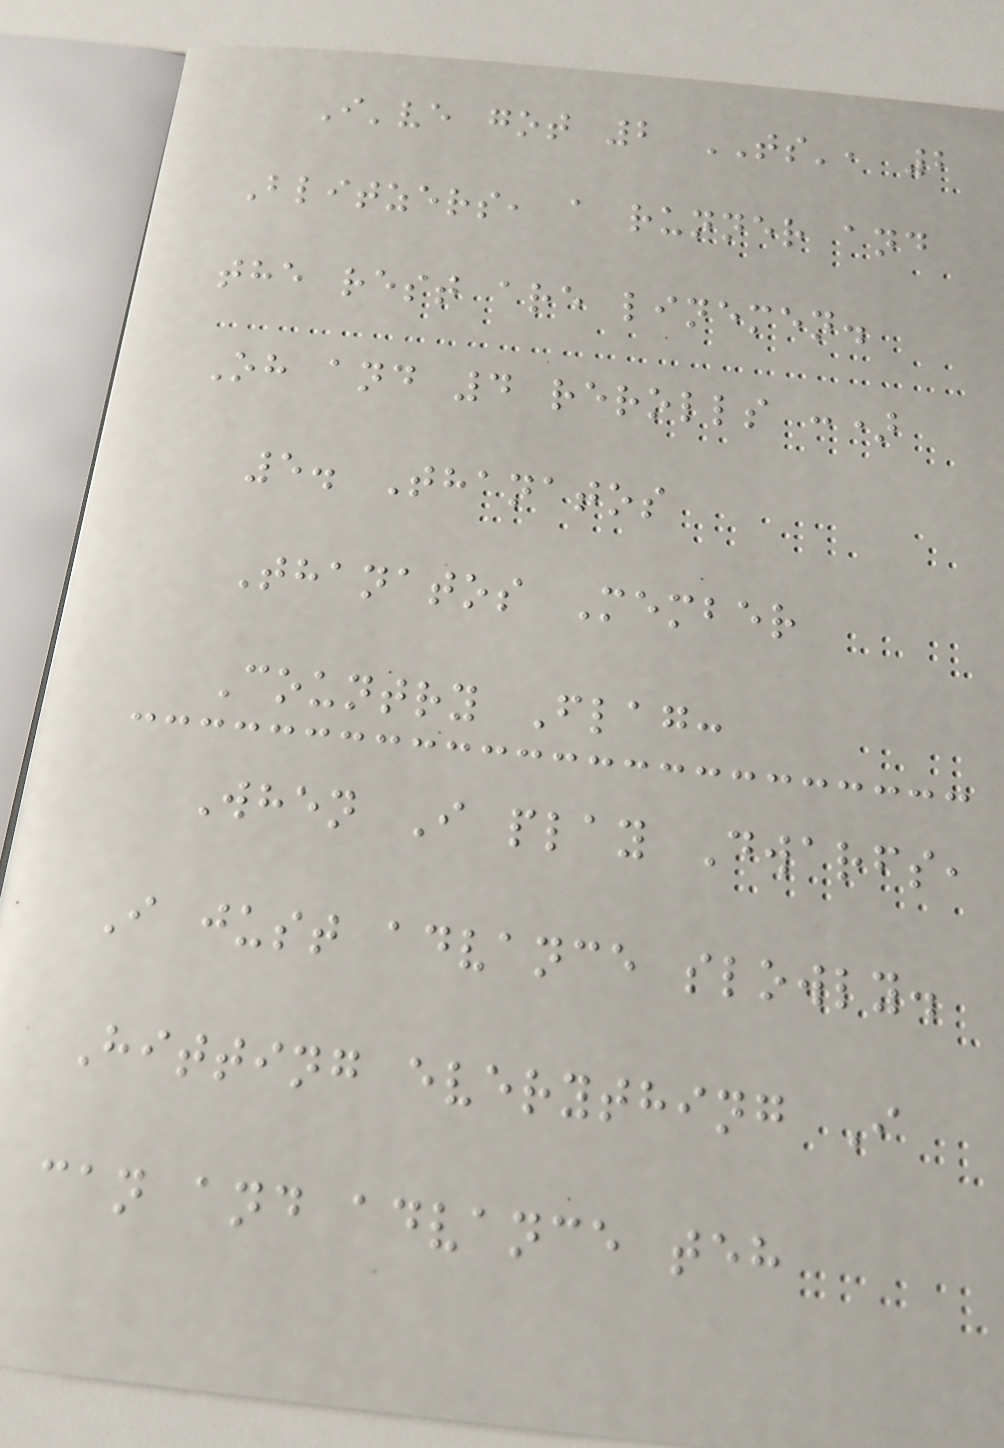I've got 2 TS', 2
Blitzers, a runner and
the rest are linemen.
Oh and 4 rerolls :)
5. Thanatos
Thanatos Member
Country Flag:
When I play Dwarfs,
I just advance slowly.
Hitting everything I
can and advance teh
